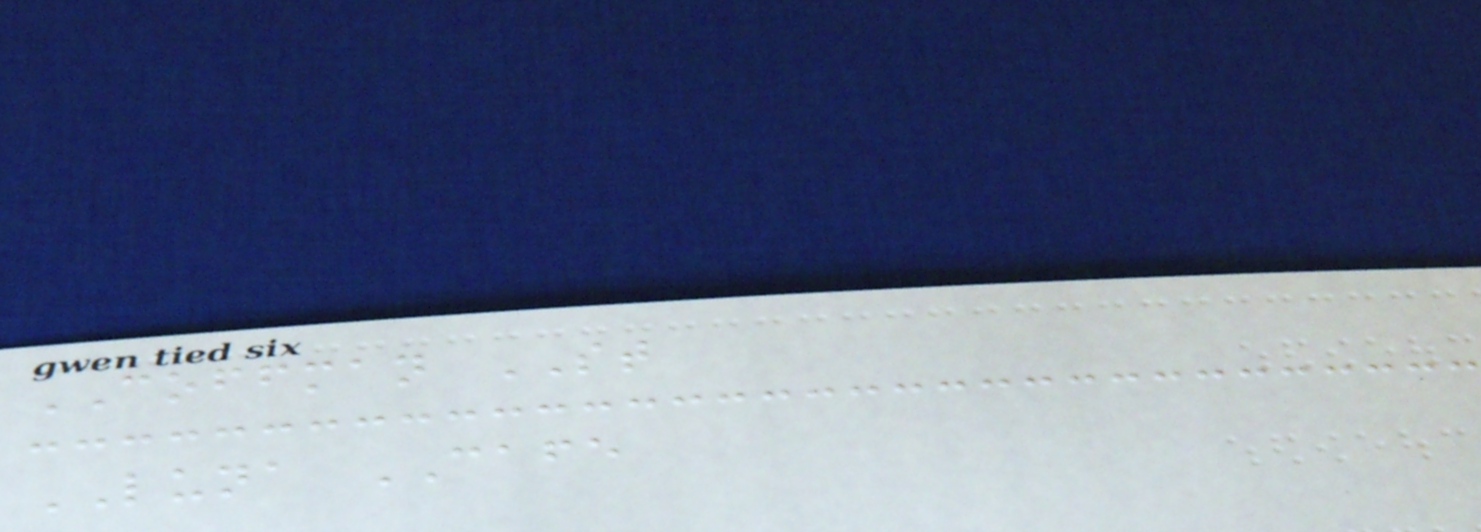COFFMAN ST
LUNA CAFE
